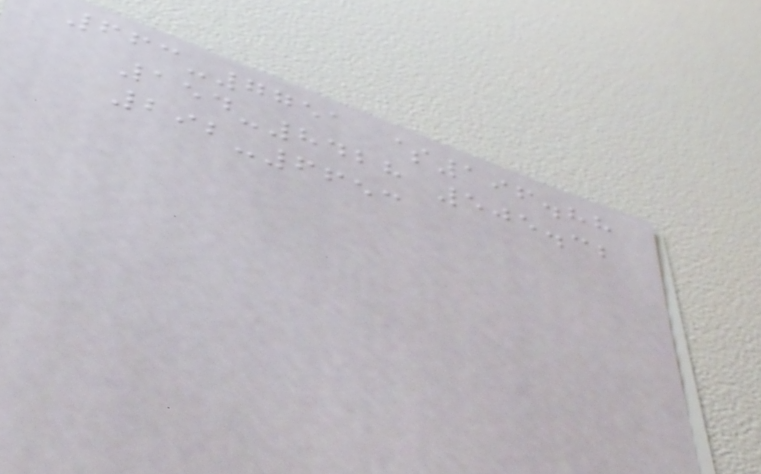663-7751 $196.88
154-8428 505.32
292-6653
